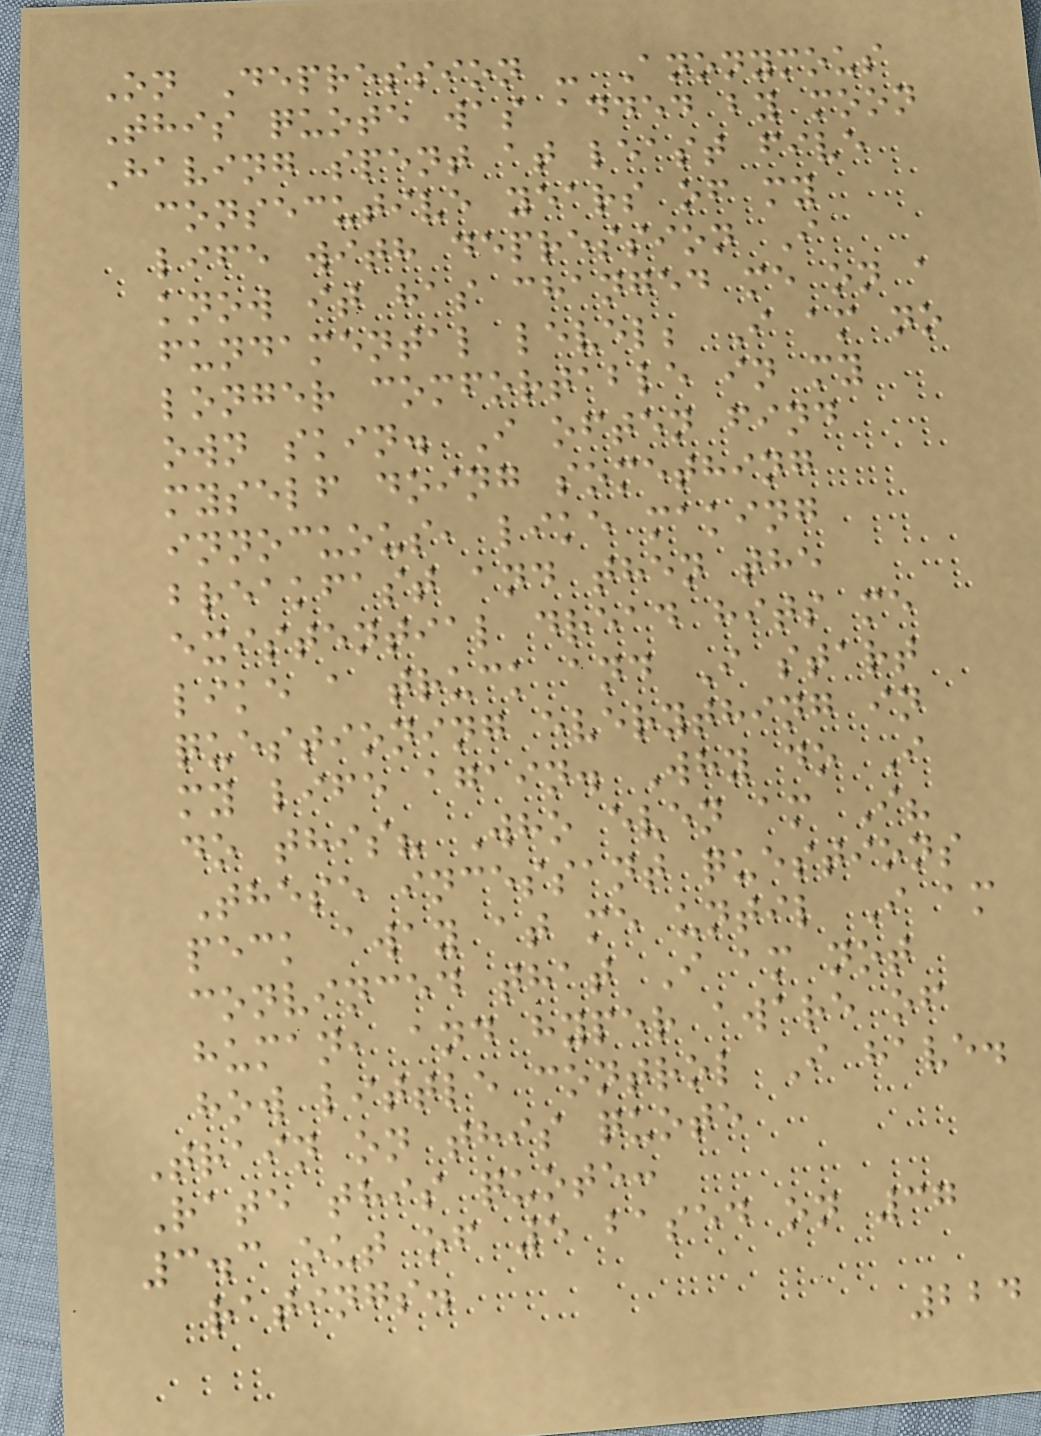On Depression - Anonymous
This quote was added by moon
Having spent at least five
consecutive years of my
life with depression I
know it has changed me on a
fundamental level; I am no
longer comfortable in my
own skin. I often find
myself doing something
innocuous, like making
breakfast and then the
existential dread hits me
like a truck and I start
questioning everything in
my life again. Why do I
do this? Who even am I?
These incessant questions
peck away at me until I am
convinced that I am not
human, and hyper aware of
how little control I have.
Train on this quote
Rate this quote:
3.3 out of 5 based on 37
ratings.
224
